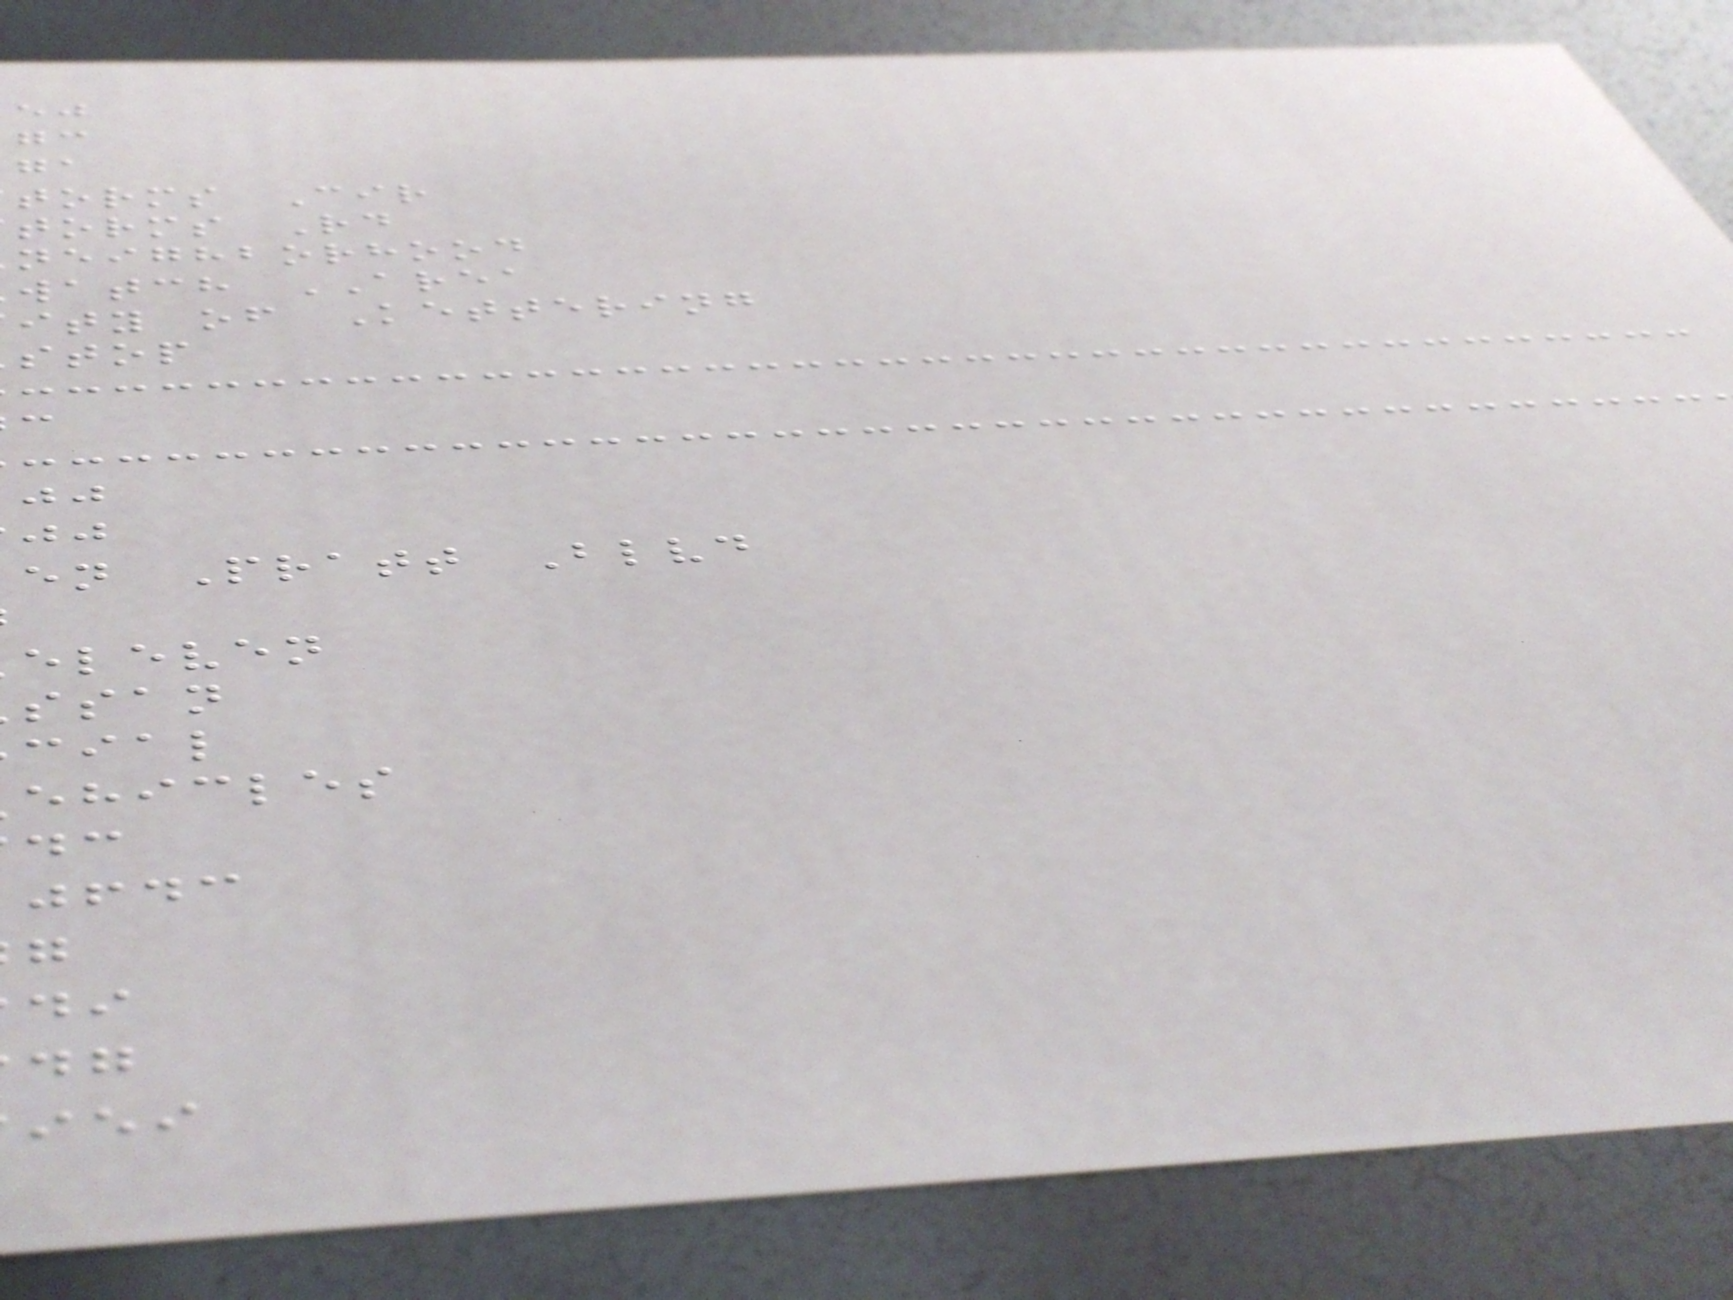torms Cir
torms Rd
neighborhood
watch AREA
ity of Kettering
stop
en Pratt Blvd
eleven
ssan
cial
ehicles
jfdc
